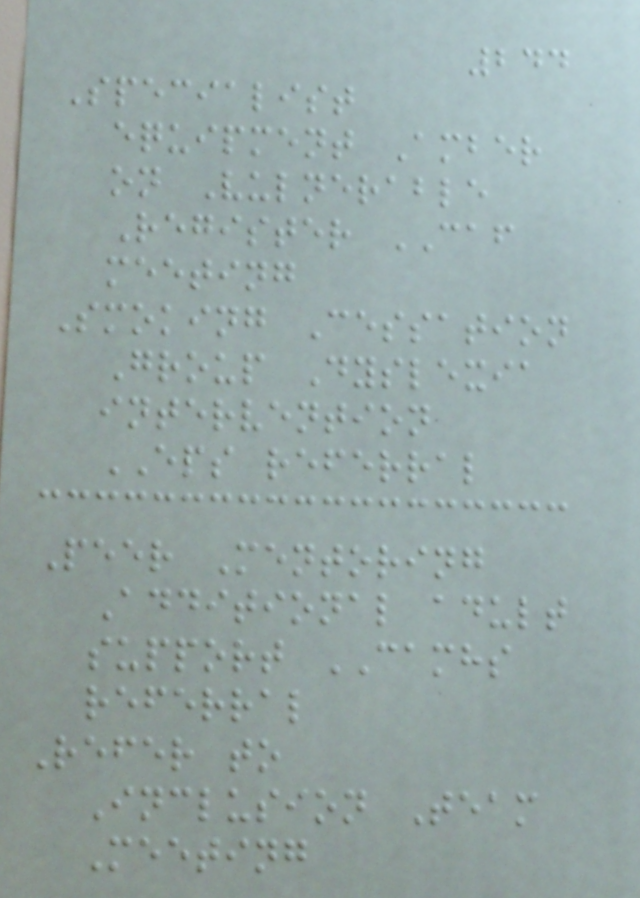244
Specialist
equipment Amber
on Vulnerable
Register CAF
meeting
Smoking Cessation
Group Dyslexia
intervention
EPS referral
Peer Mentoring
Additional adult
support CAMHS
referral
Refer to
Inclusion Team
Meeting
